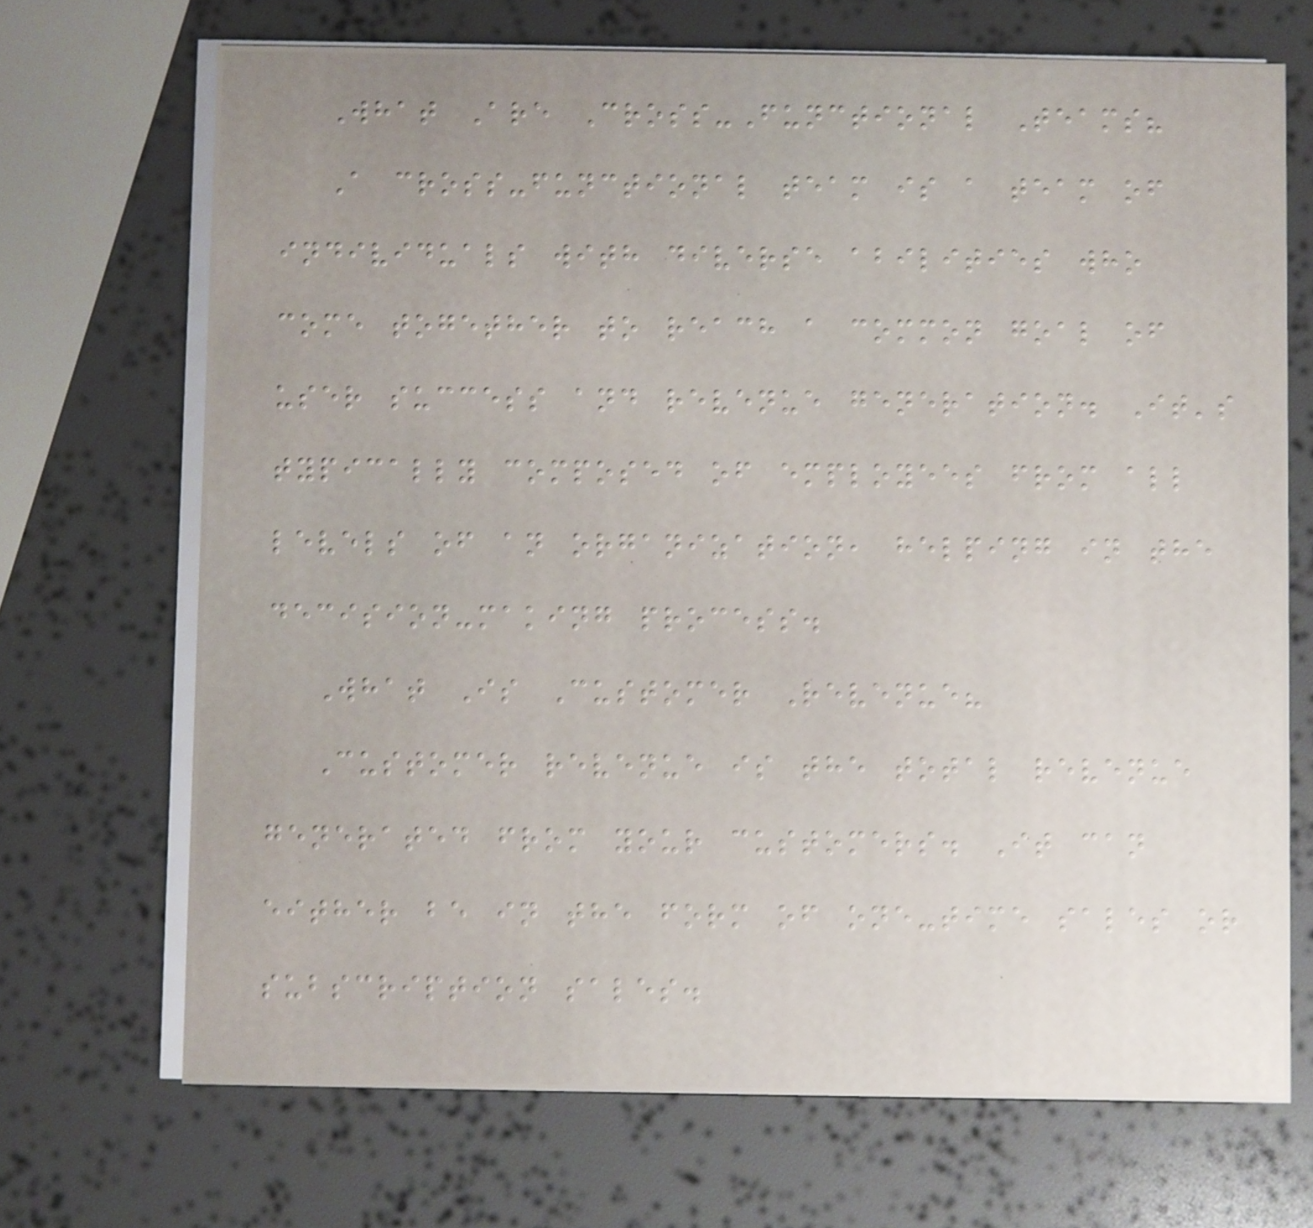What Are Cross-Functional Teams?
A cross-functional team is a team of
individuals with diverse abilities who
come together to reach a common goal of
user success and revenue generation. It's
typically composed of employees from all
levels of an organization, helping in the
decision-making process.
What Is Customer Revenue?
Customer revenue is the total revenue
generated from your customers. It can
either be in the form of one-time sales or
subscription sales.
